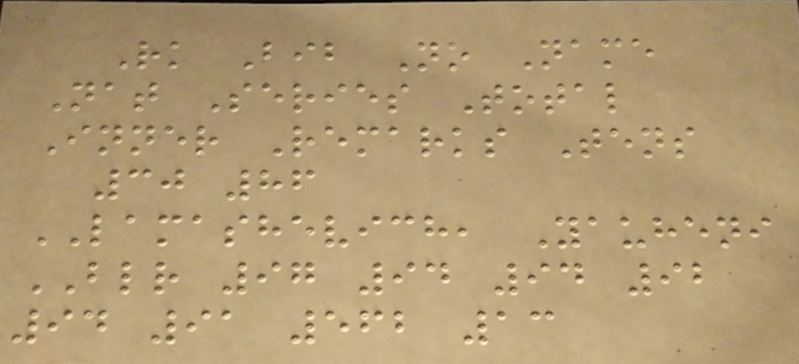Rk Bib No Name
Nat Series Total
Inner Remarks Tens
30 86
LAMASHEVICH, Yauheni
BLR 97 94 94 92
94 91 562 13
